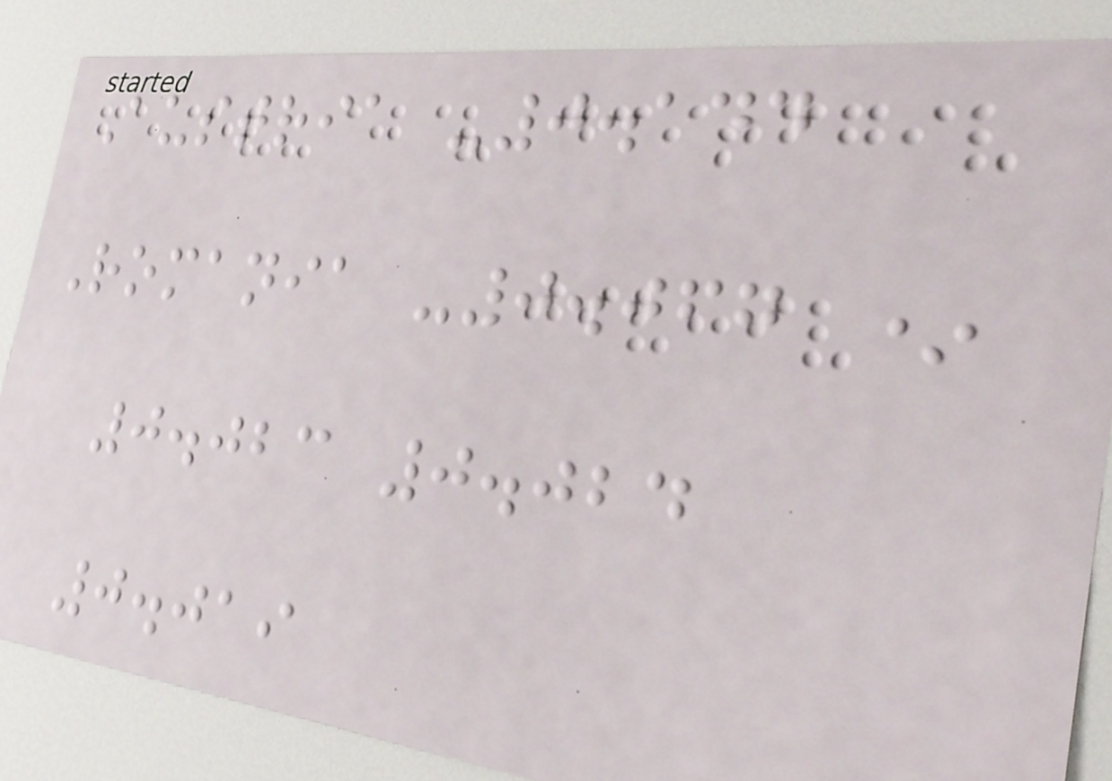Austria -0.144
Romania -0.067 *
0.023 0.024
0.019
